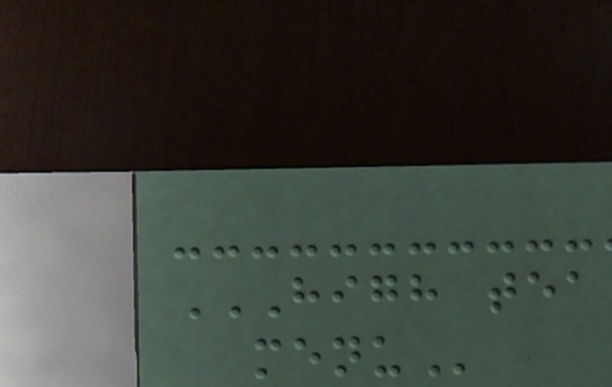HIGH TEA
MENU
